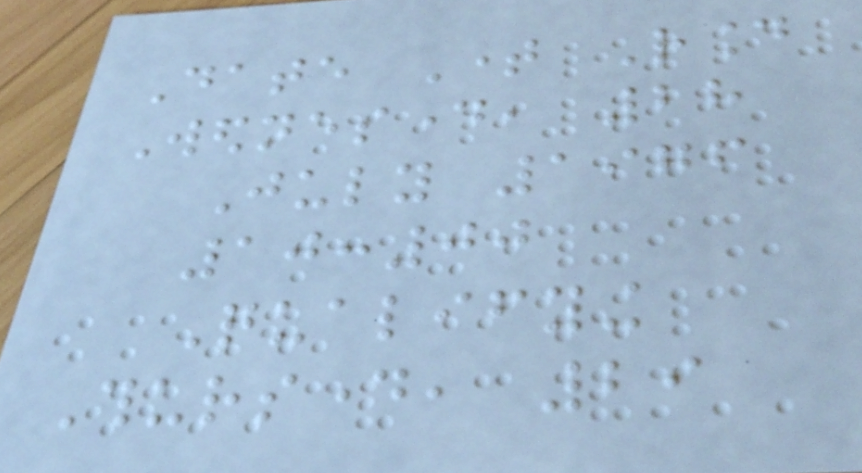Date Time Round
Wednesday, 28
July 1976
10:00
Qualifying
Thursday, 29
